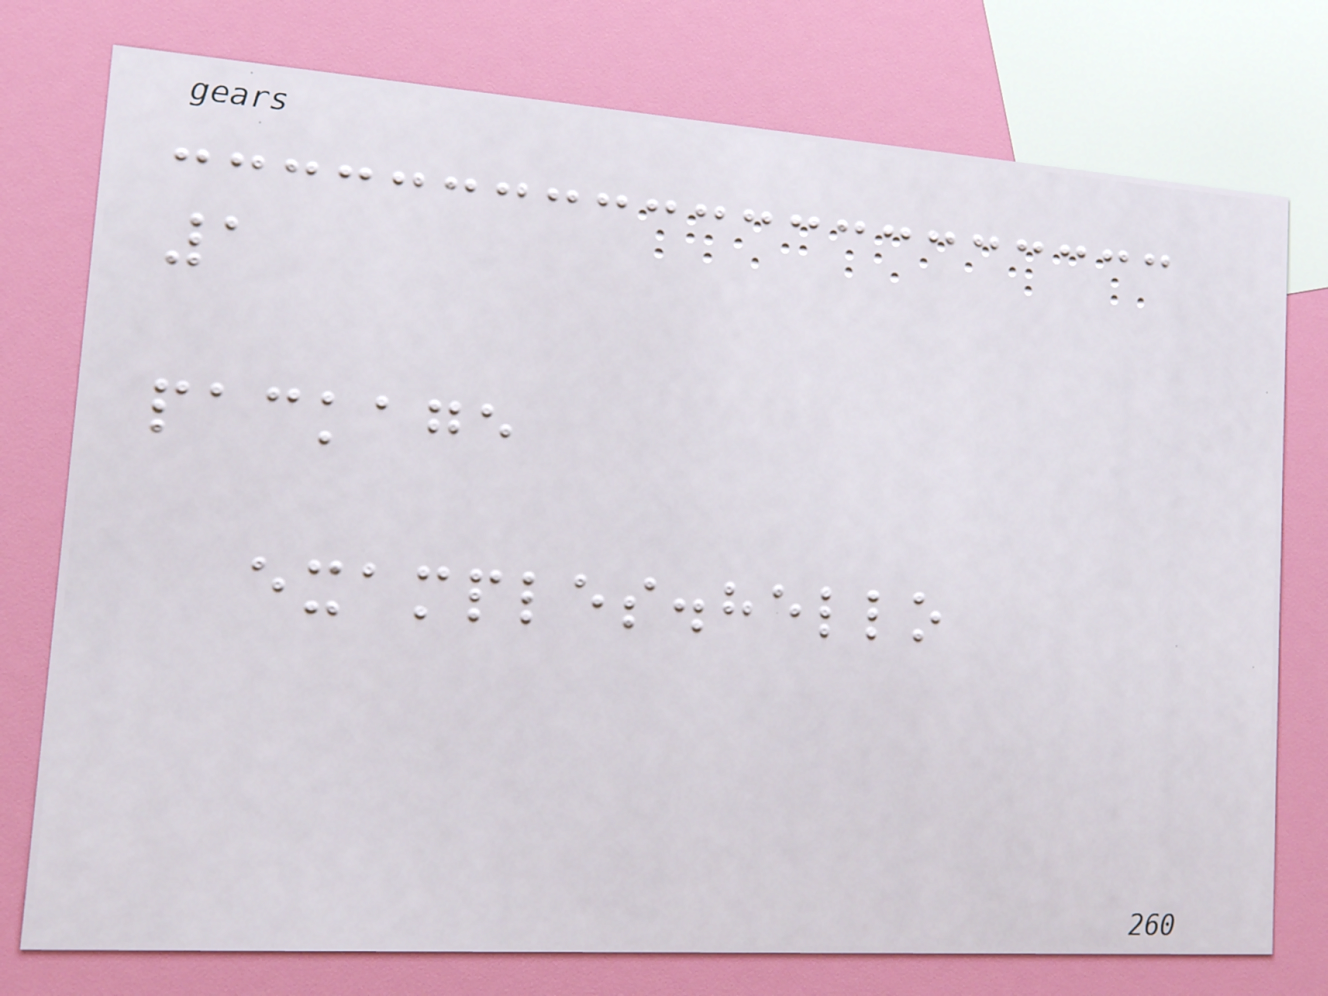1
package
examples.hello
